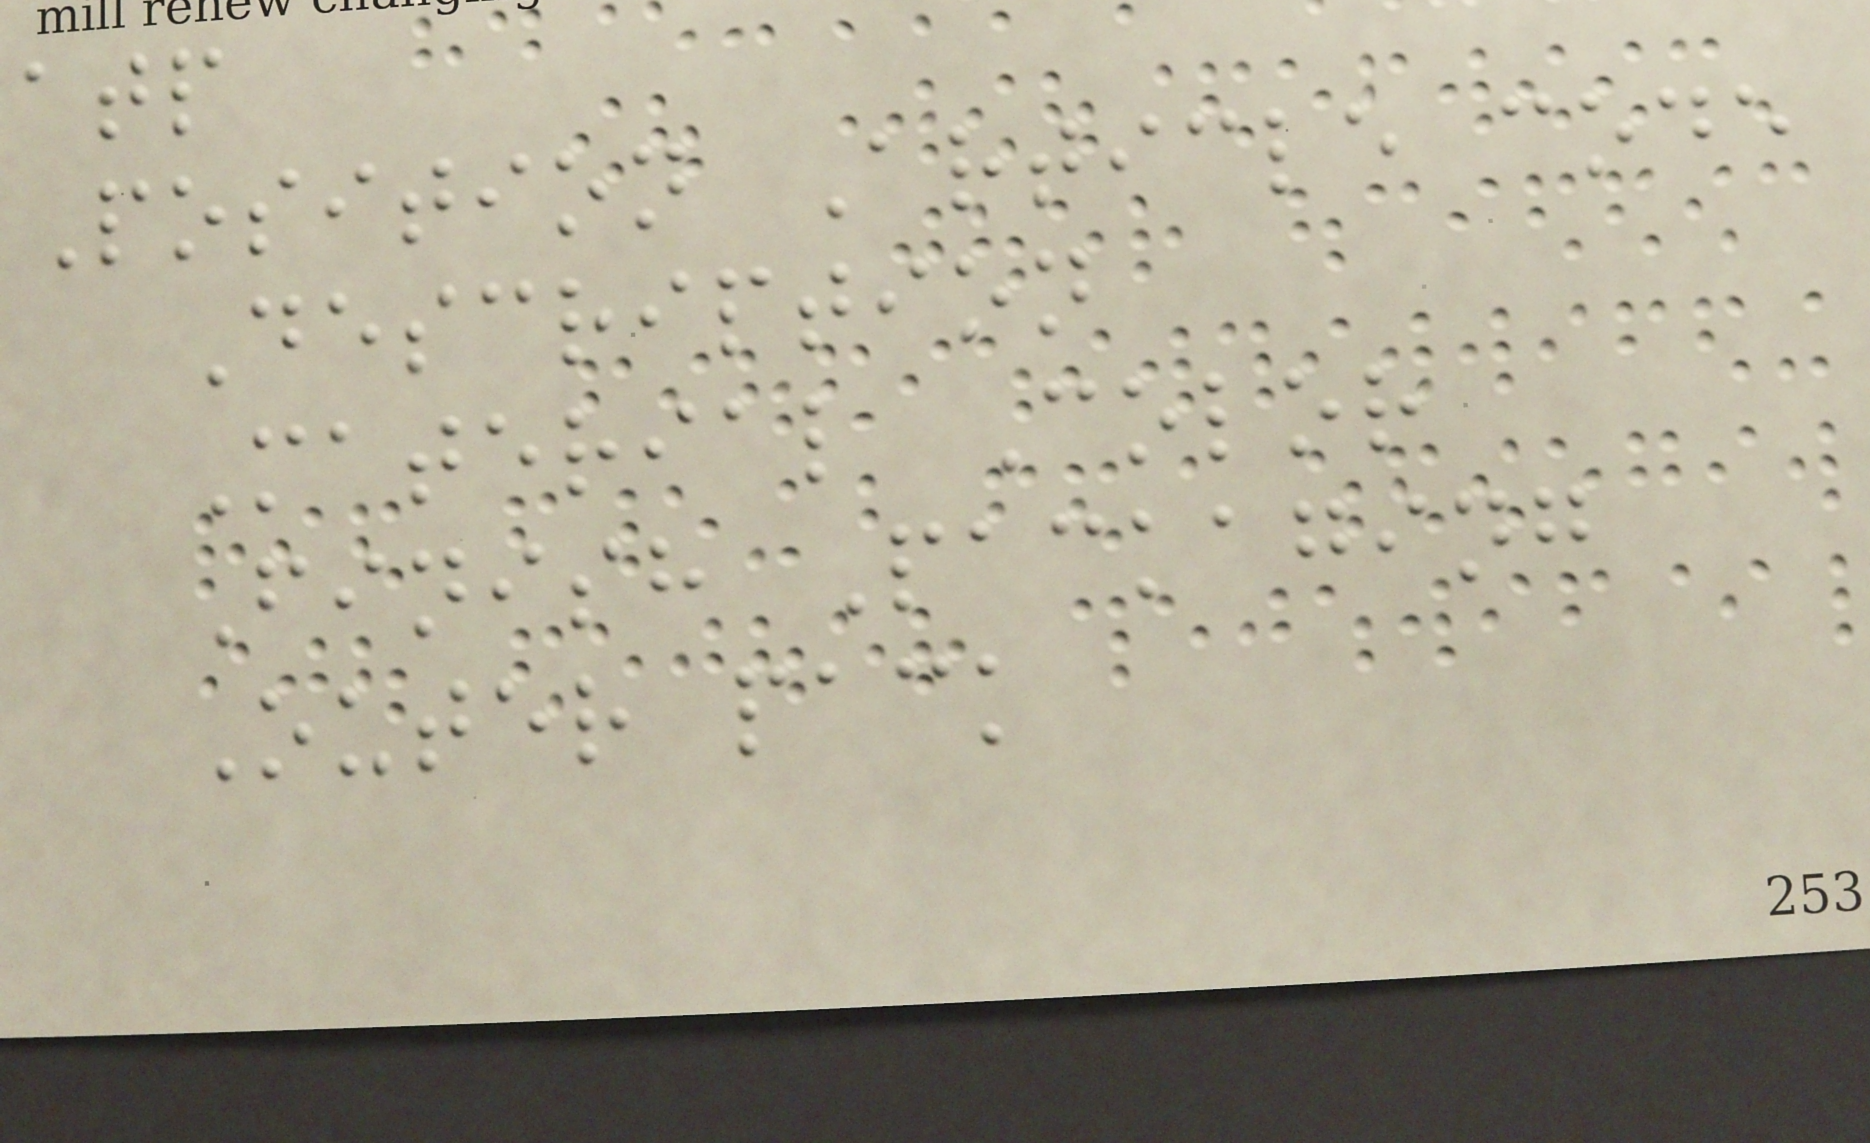atp
Position Article code
Description
Material Color
Finish Packaging
Outer pack
